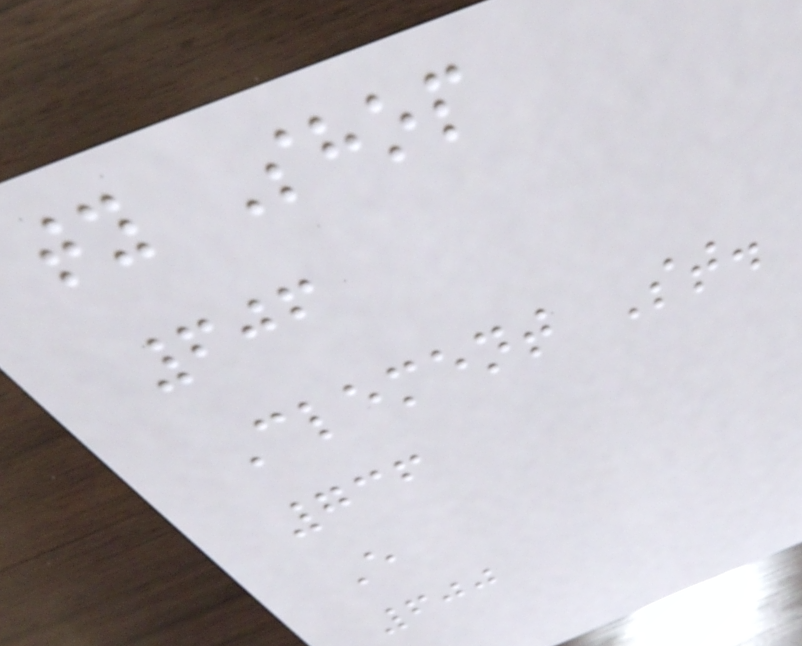ty Shop
606
Clement St.
736
E
600
